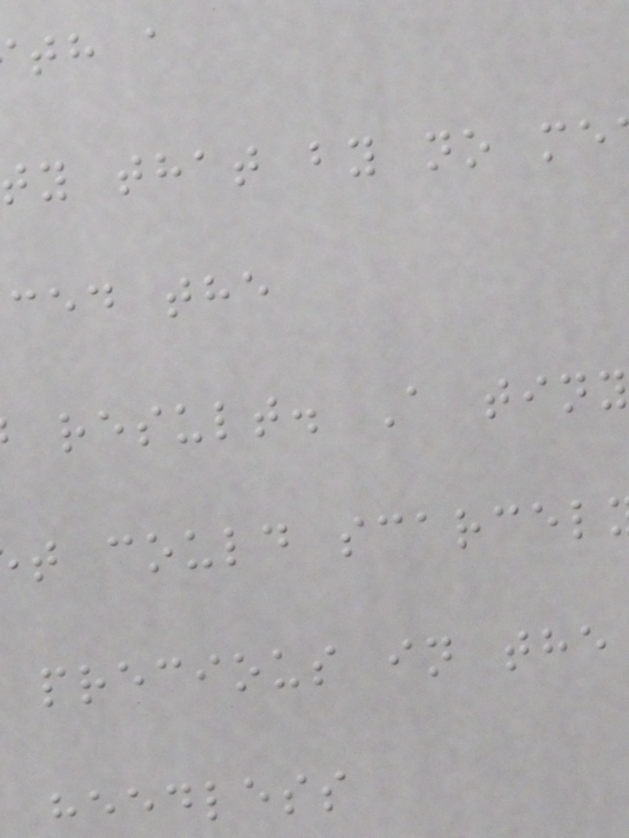th a
y that by no me
ced the
result. A tiny
t could scarcel
precious in the
heedless
